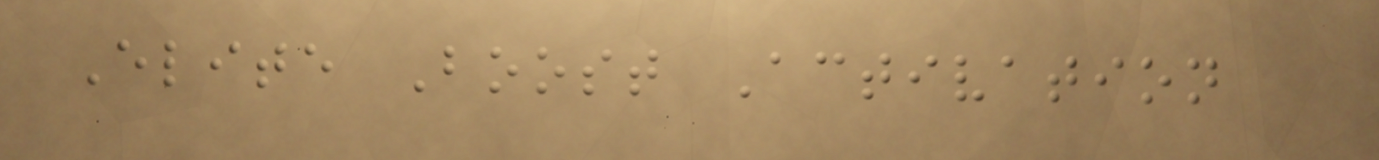Elite Boost Activation
